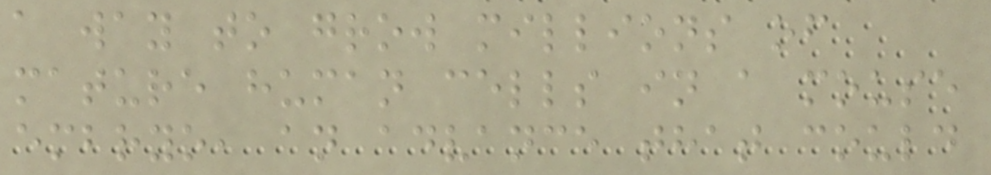a way to grow millions of
mature human cells in a mouse
embryo, an advance that could
